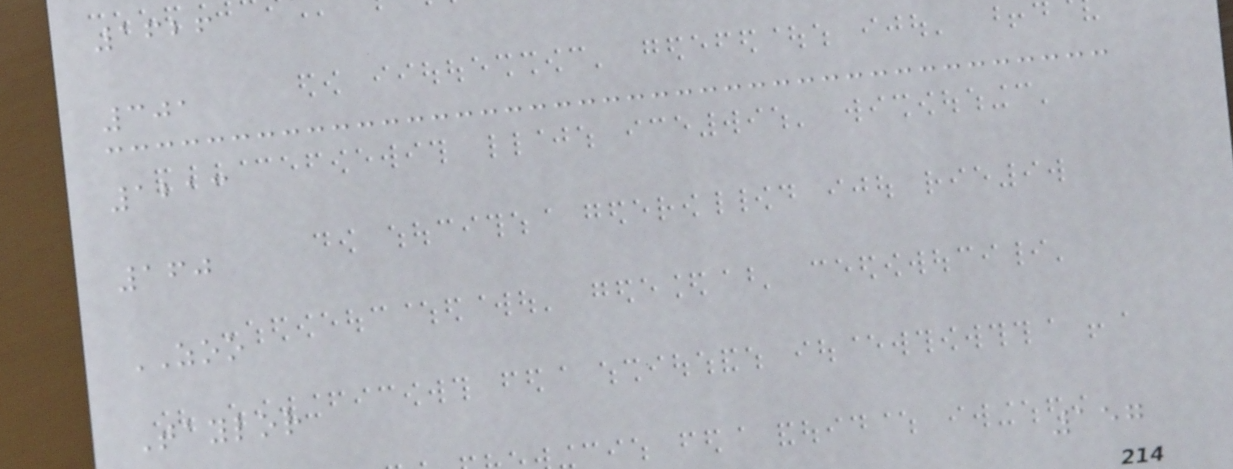1626
301
1213
160
ZOO
Taylor
157
